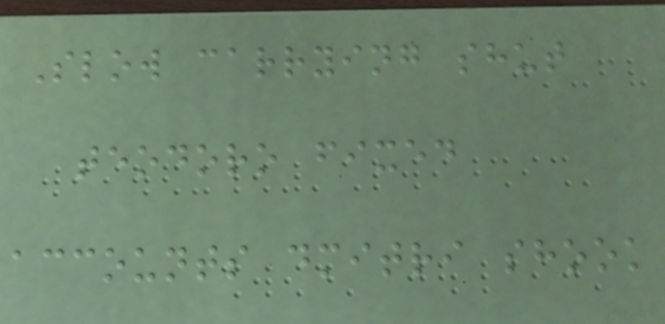Slow carrying shut
teodoro fixed
accounts dmitri shook
